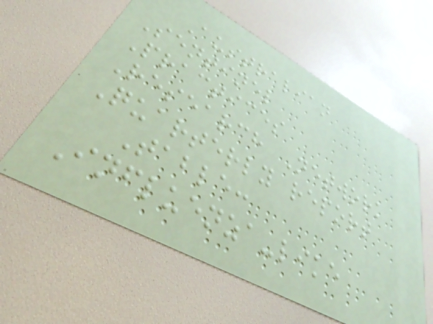Australian
Sentinel
Practices
Research Network
Quarterly report
Table:
Influenza-like
